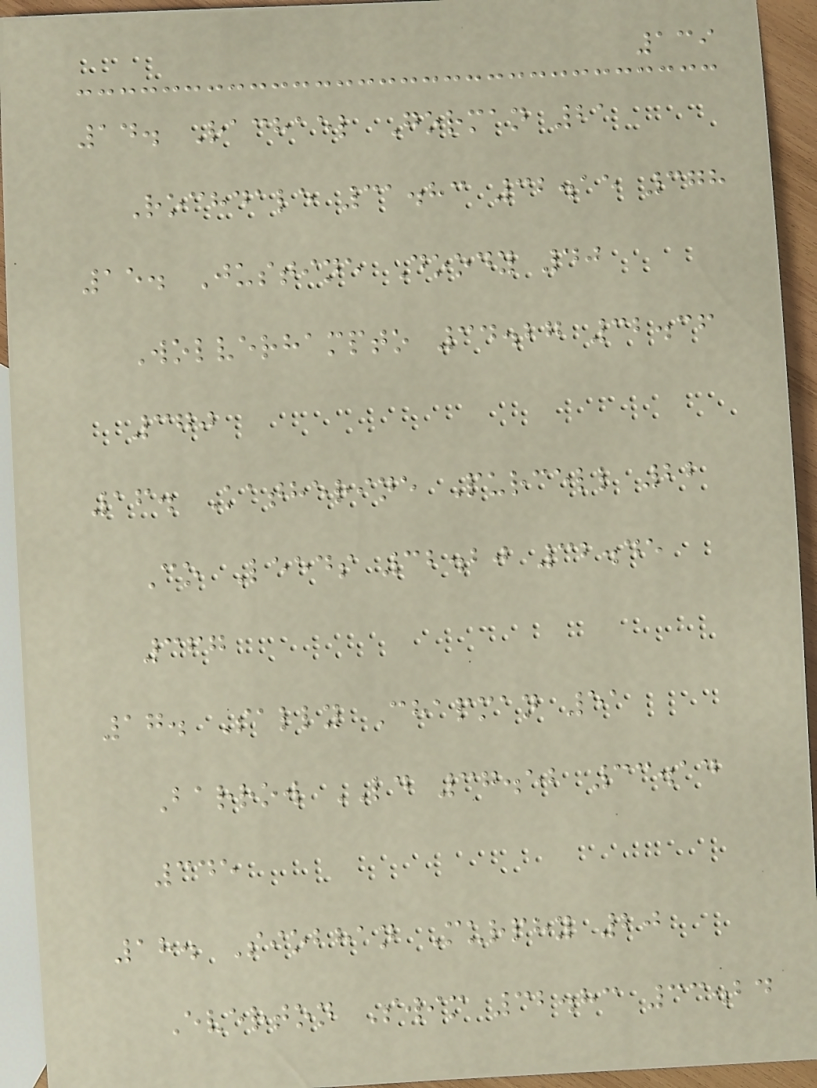139
14. Rachael Gorman 21
Rochdale 31.83 32.15 378
15. Justine Doody 40
Wolverhampto 34.27 32.36
370
16. Katherine Purcell 22
Co Leeds 32.20 32.45
367
17. Sally Chapman 51
Barrow LD 37.52 33.14
345
18. Siobhan Murphy 20
Everton Swim 32.83 33.24
